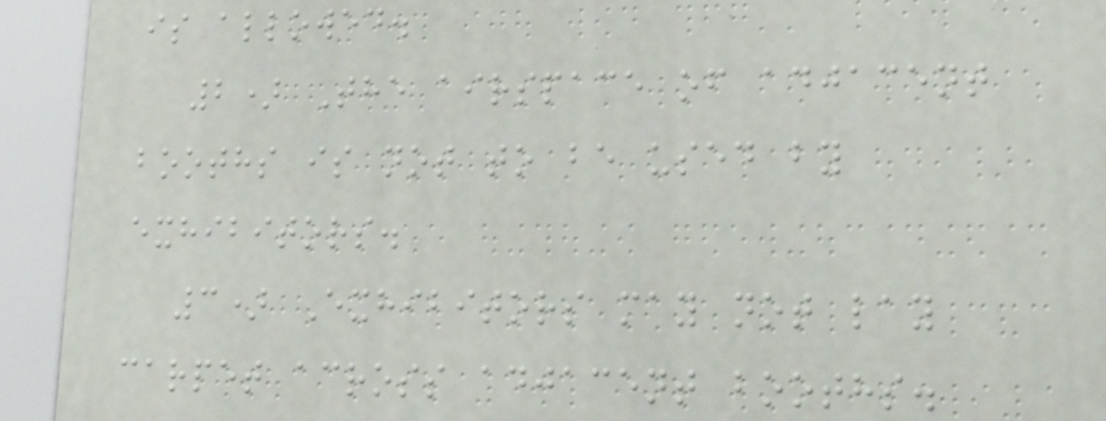is allowed.
2) The airspace of adjacent
booths is not to be used by
exhibitors.
3) Exhibitors may not lay
carpet across adjacent booths.
